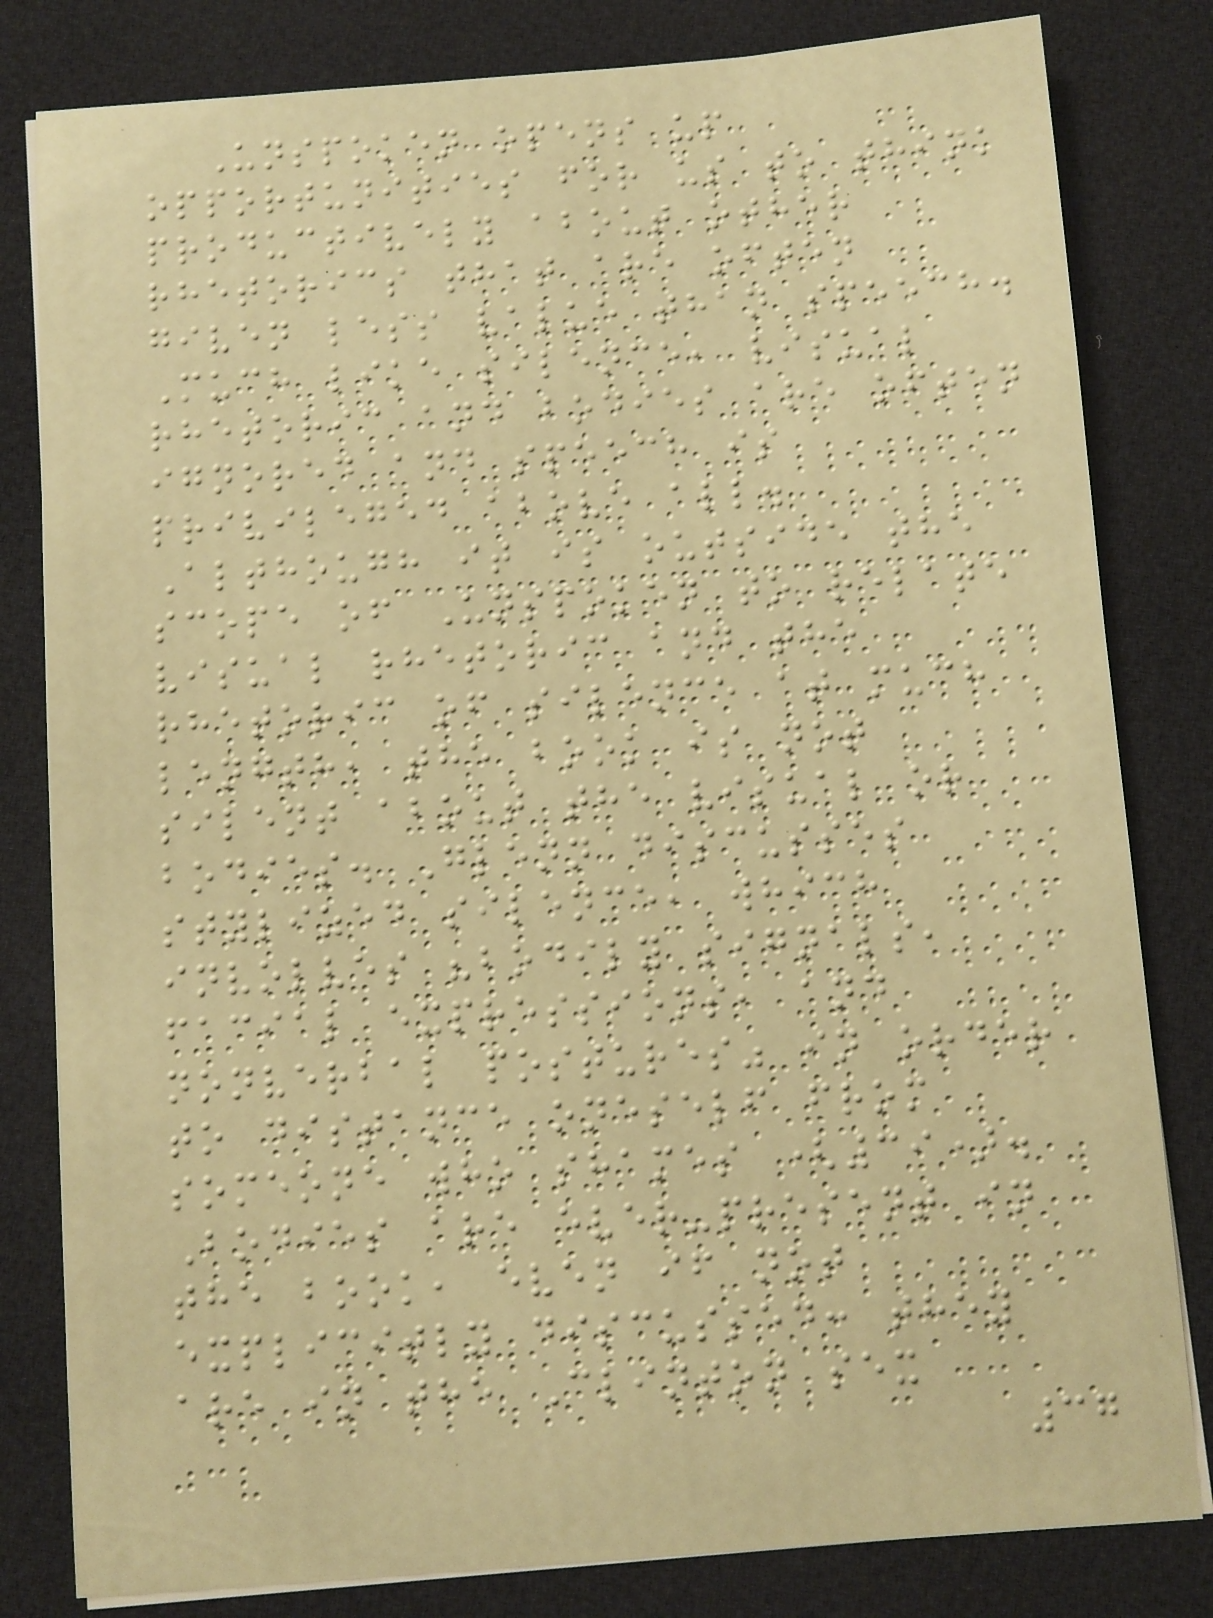Unspoken opens up
opportunities for us to think
productively about other
rhetorics that are often
given less value than speech.
Much like silence, visual
rhetoric and bodies are often
ignored and speech is
privileged above all.
Although it is outside the
scope of Unspoken to relate
visual rhetoric and the
rhetoric of silence at much
length, the book is not
silent about the visual or
bodies. Glenn discusses
stylized silence, which
involves "bodily signals,
facial expressions, and
nonverbal postures" in order
to distance oneself from
someone who shames (39).
Bodies are ever-present in
the book, even if not
explicitly discussed: they
are in the Clinton sex
37
